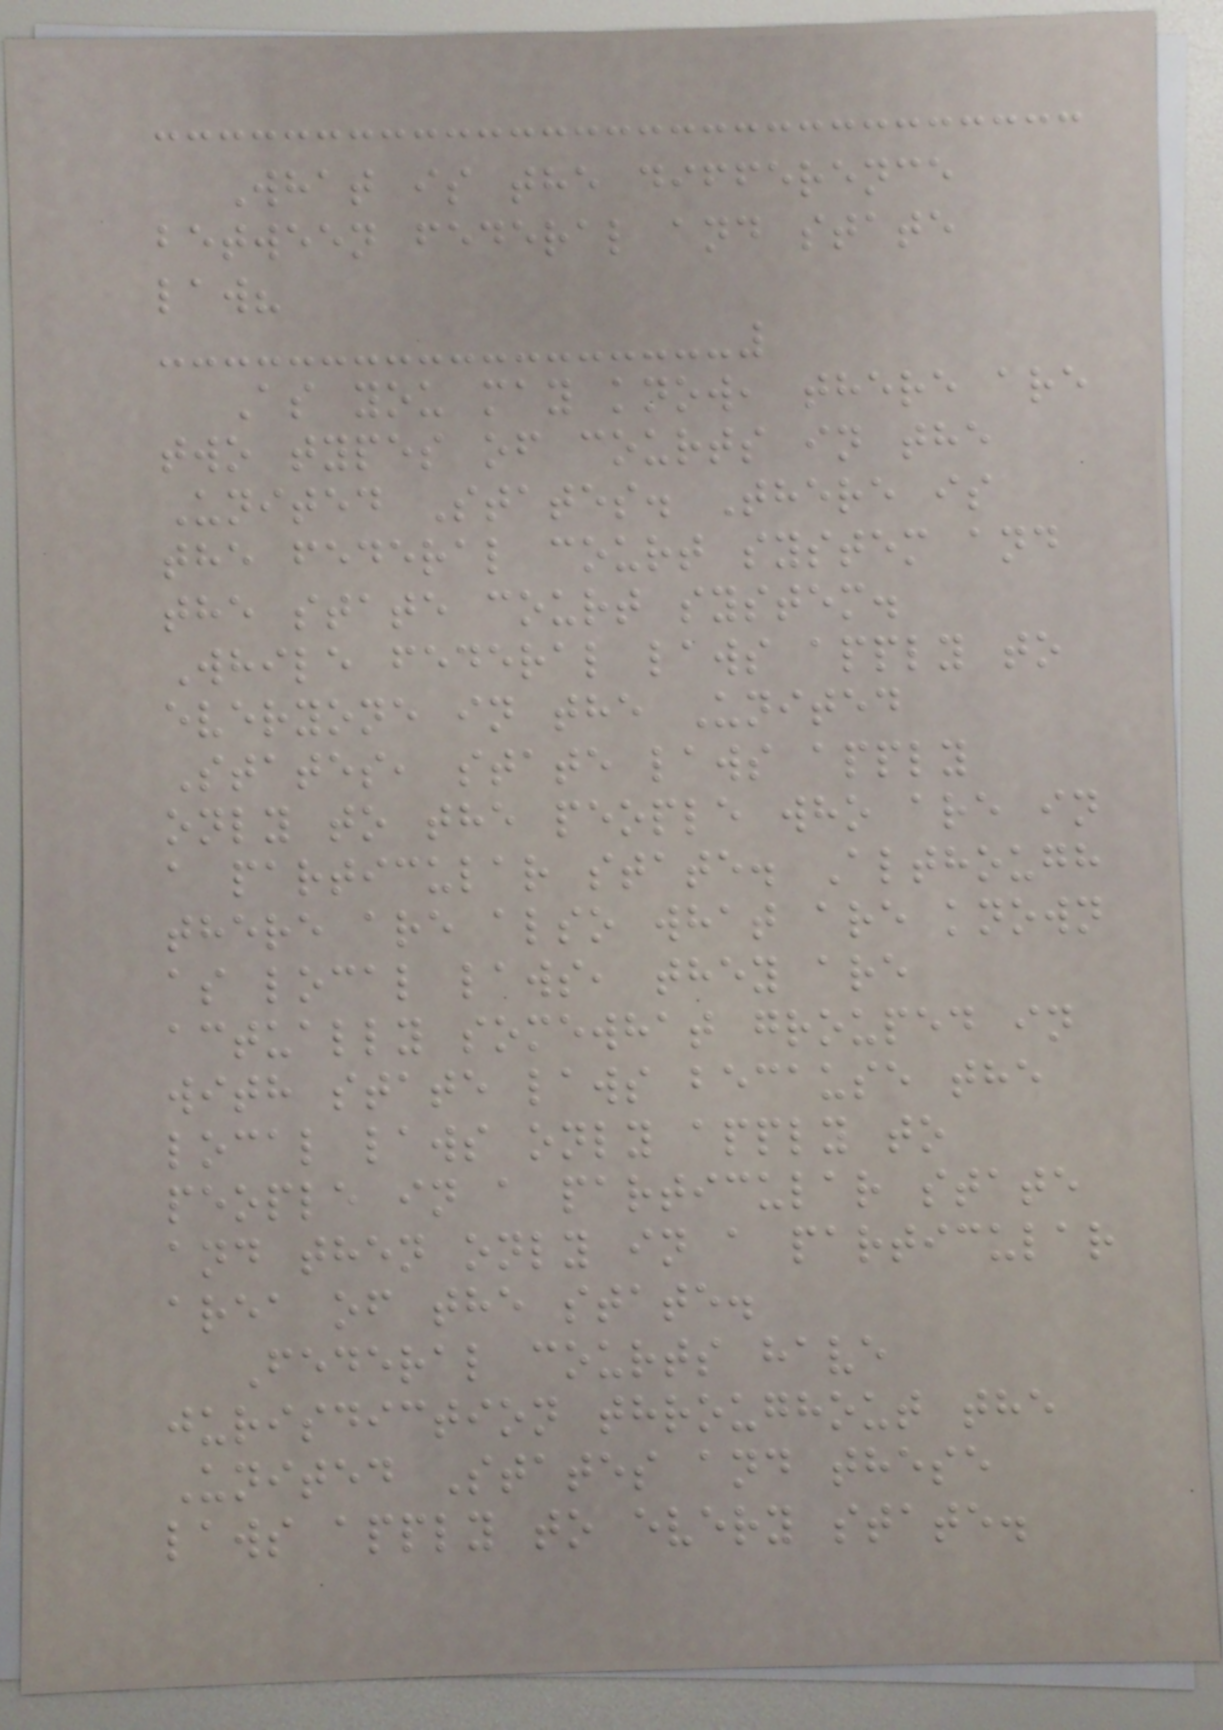What is the difference
between federal and state
law?
As you may know, there are
two types of courts in the
United States. There is
the federal court system and
the state court system.
While federal laws apply to
everyone in the United
States, state laws apply
only to the people who are in
a particular state. Although
there are also what are known
as local laws, they are
actually somewhat grouped in
with state laws because the
local laws only apply to
people in a particular state
and then only in a particular
area of the state.
Federal courts have
jurisdiction throughout the
United States and these
laws apply to every state.
